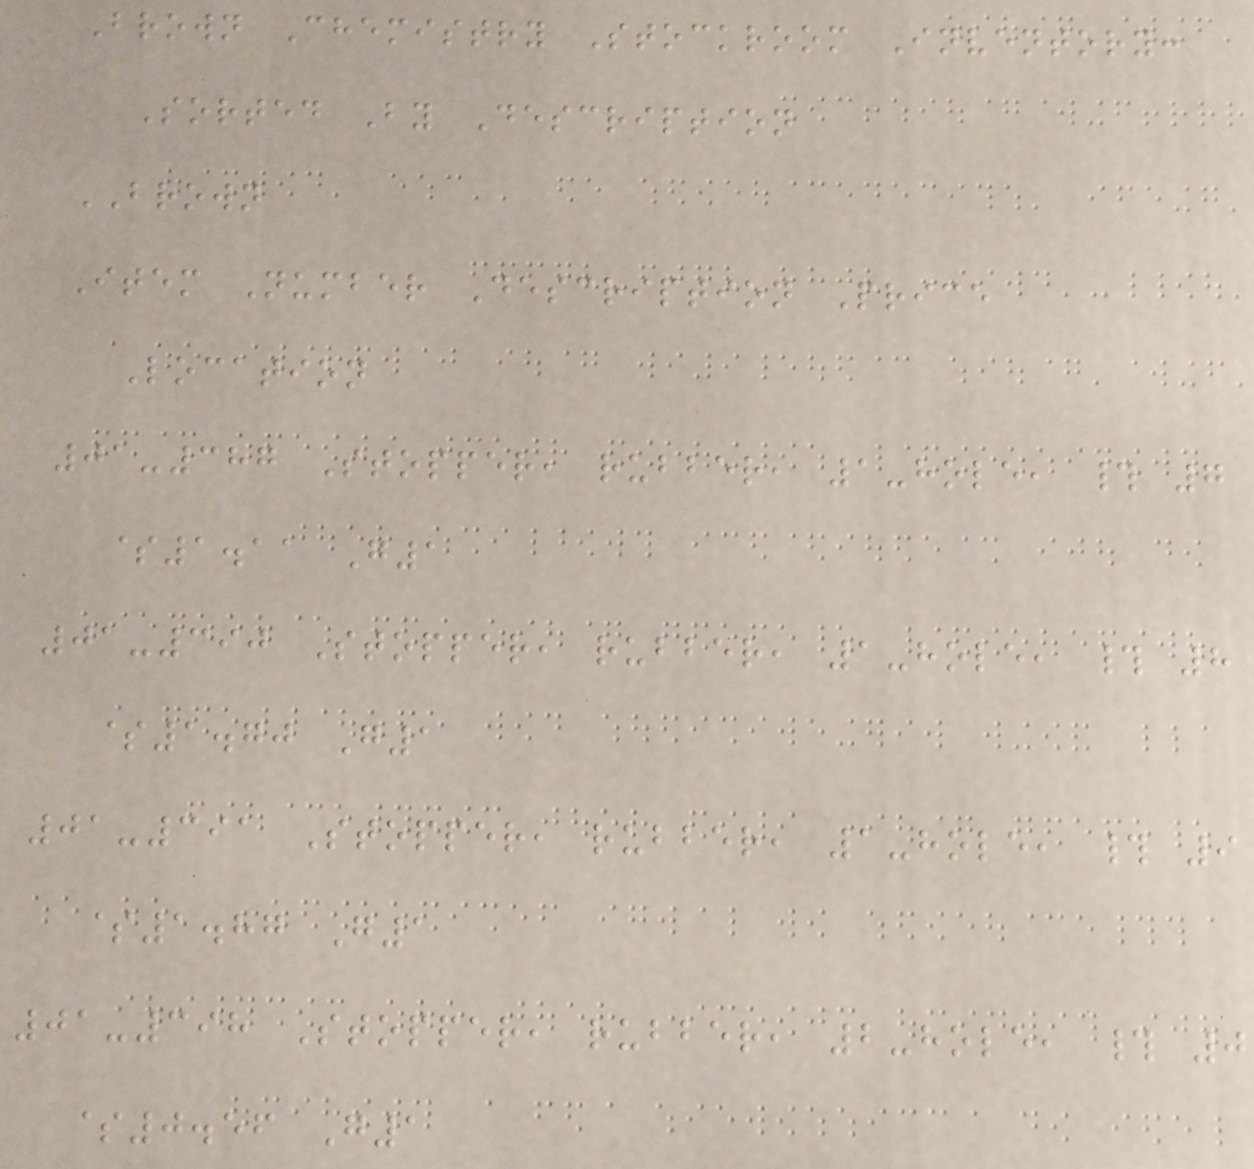Brown Chemistry Stockroom Inventory:
Sorted By Description
BROWN
Item Number Description Price
Location
01-387 Stopper, rubber, 1-hole, # 7
$1.11 G1
01-390 Stopper, rubber, 1-hole, # 8
$1.70 G1
01-391 Stopper, rubber, 1-hole, # 9
$1.87 G1
01-398 Stopper, rubber, 2-hole, # 0
$0.56 G1
